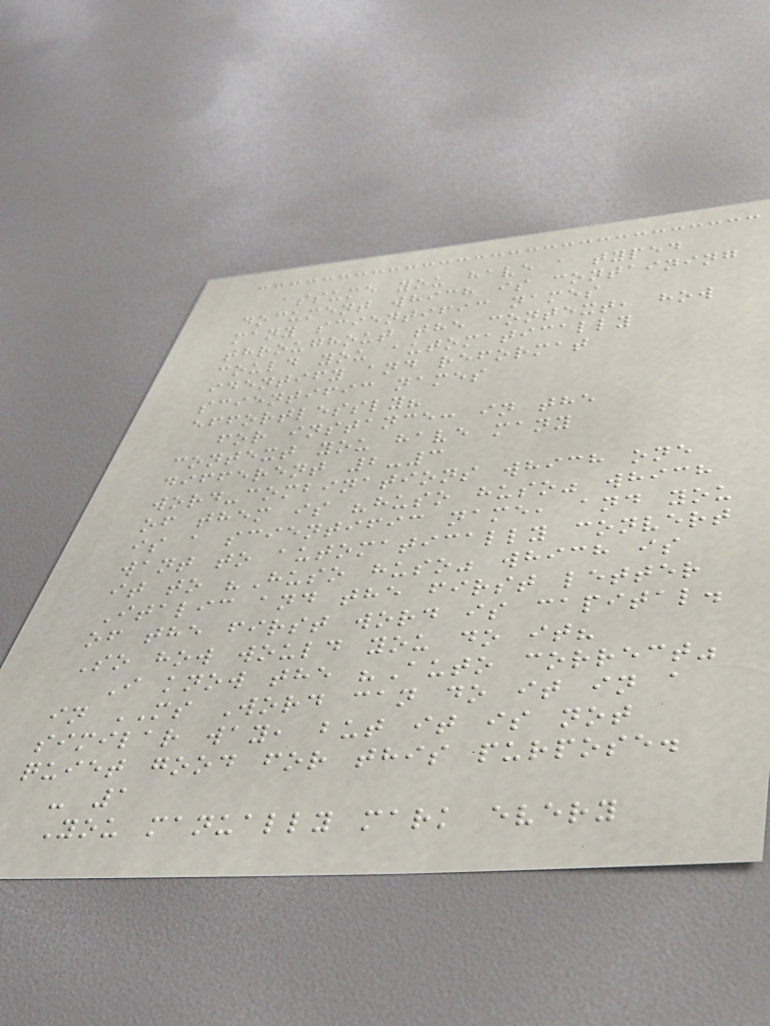assume you have a typed
document which is containing
many scientific names
throughout the context, how
could you automatically
identify and reformat
scientific names
effortlessly?
for instance: in the
context you have many
different 2-3
word-combinations which one
of them is "huso huso" which
is a scientific name, and you
want to automatically convert
it to "Huso huso" which is
Italic and the first letter
of the first word is capital.
So how would you do it?
I know the "Auto correct"
in MS Word can do it in a
similar way, but it is not
quiet good for this purpose.
- 1
You manually mark every
